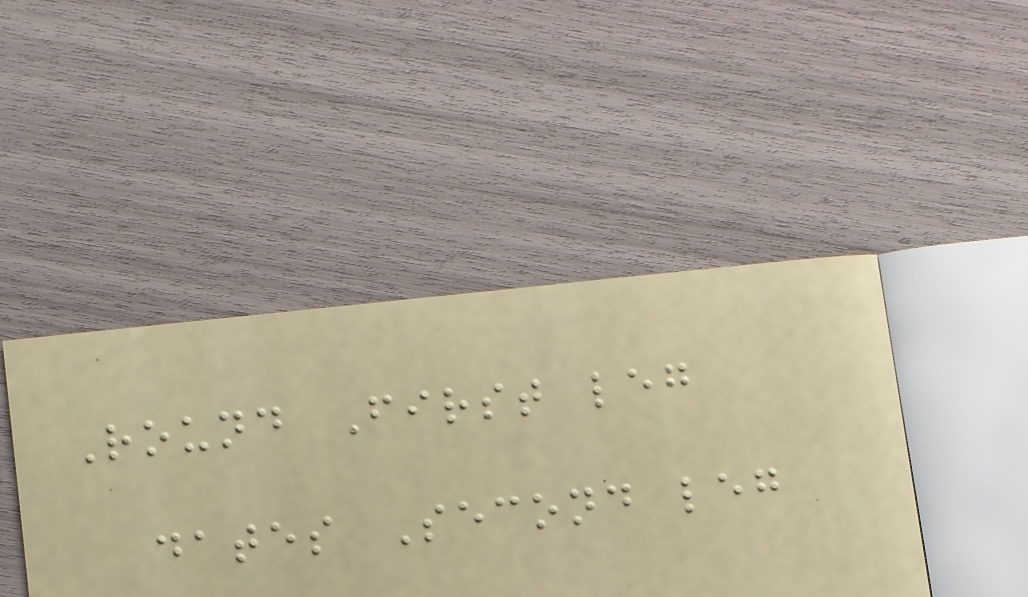Round First leg
dates Second leg
